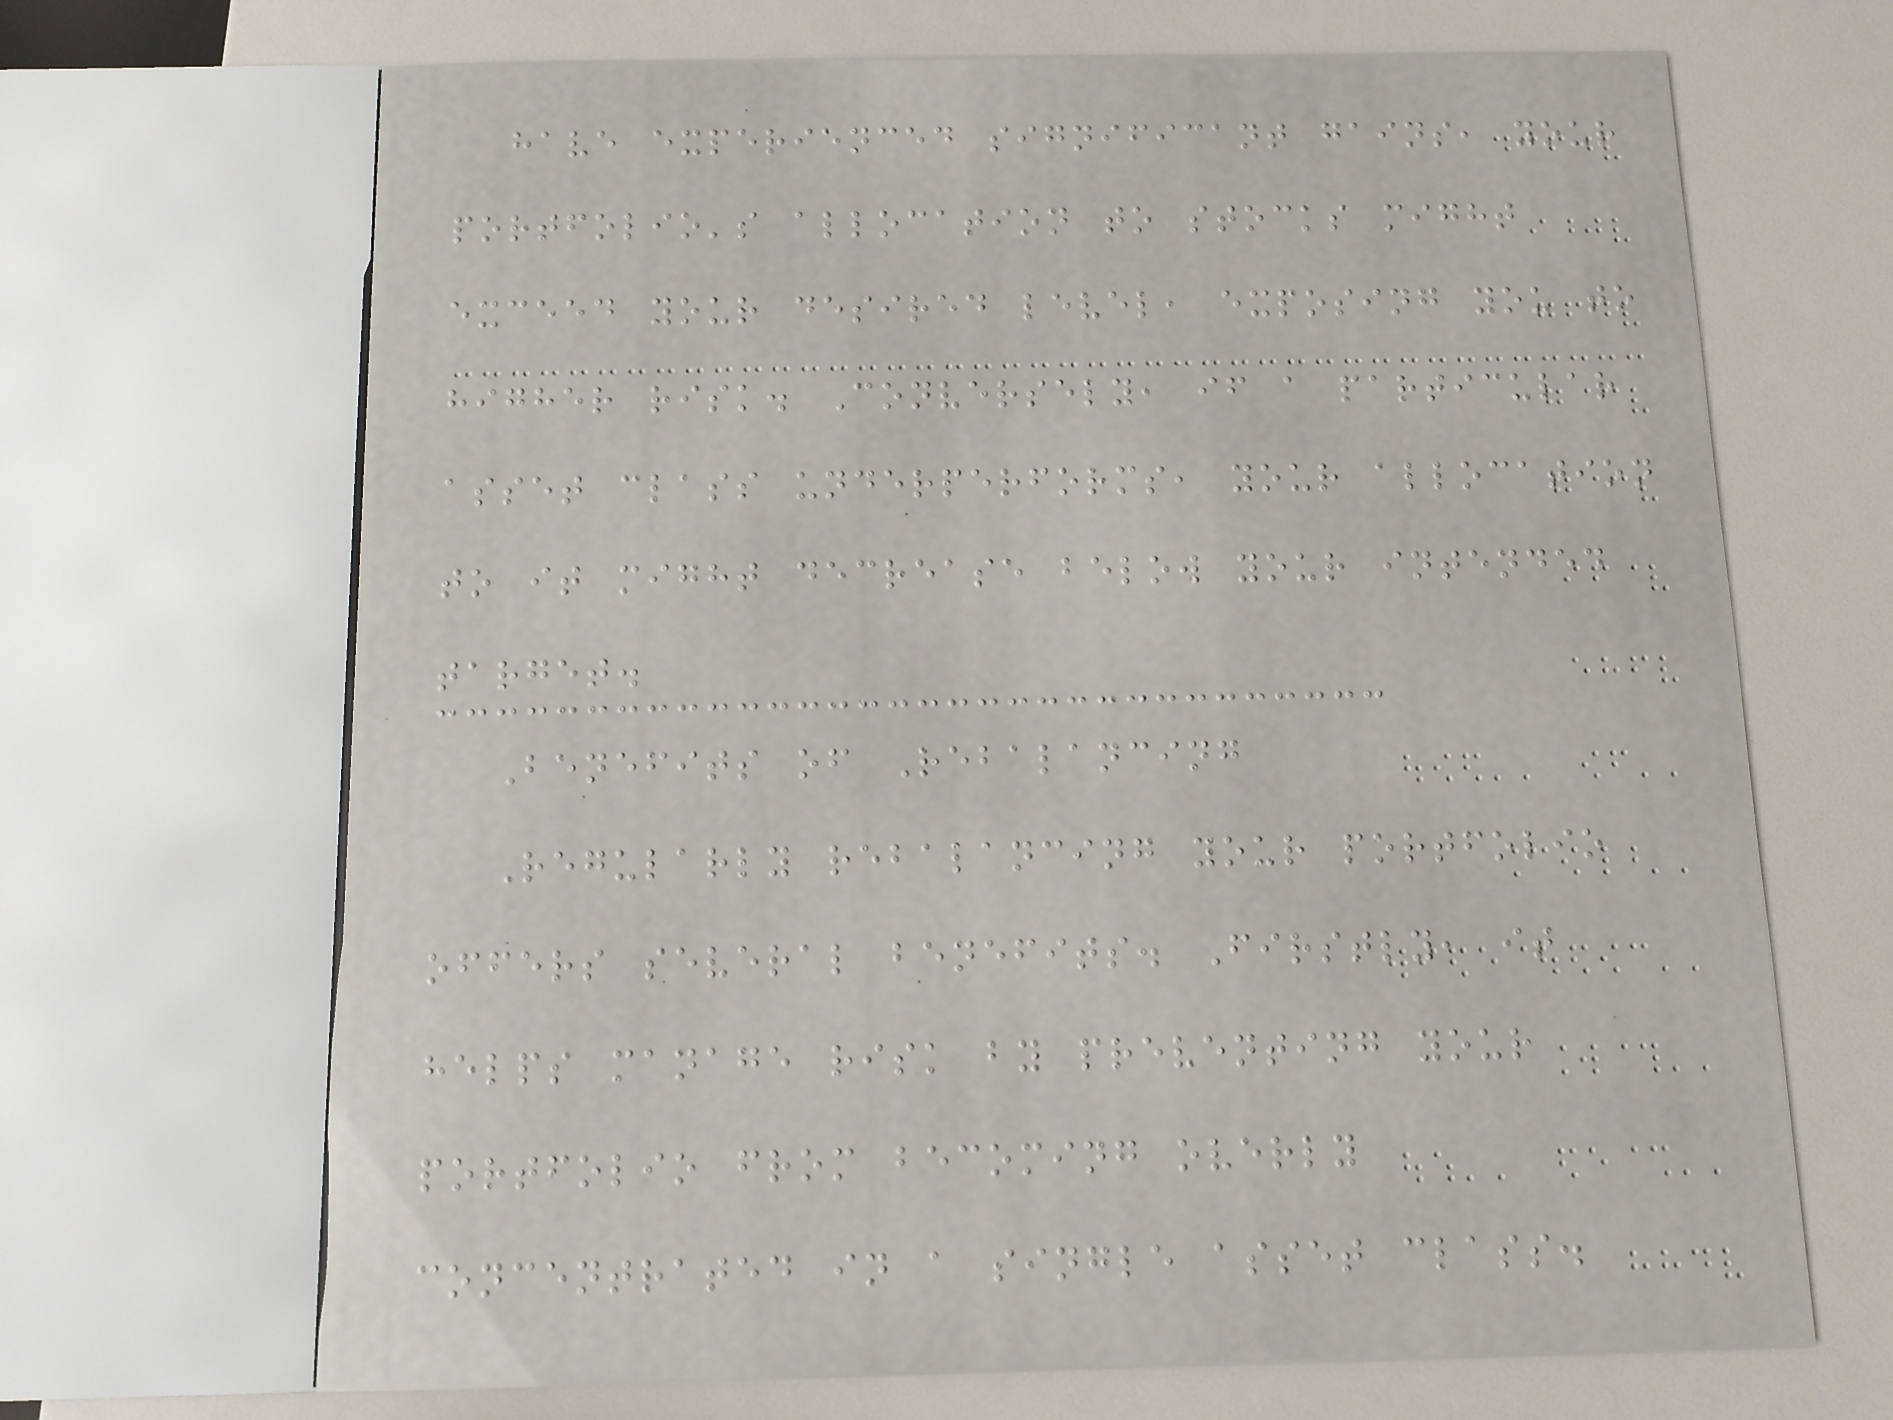have experienced significant gains, your
portfolio's allocation to stocks might
exceed your desired level, exposing you to
higher risk. Conversely, if a particular
asset class underperforms, your allocation
to it might decrease below your intended
target.
Benefits of Rebalancing
Regularly rebalancing your portfolio
offers several benefits. Firstly, it
helps manage risk by preventing your
portfolio from becoming overly
concentrated in a single asset class.
